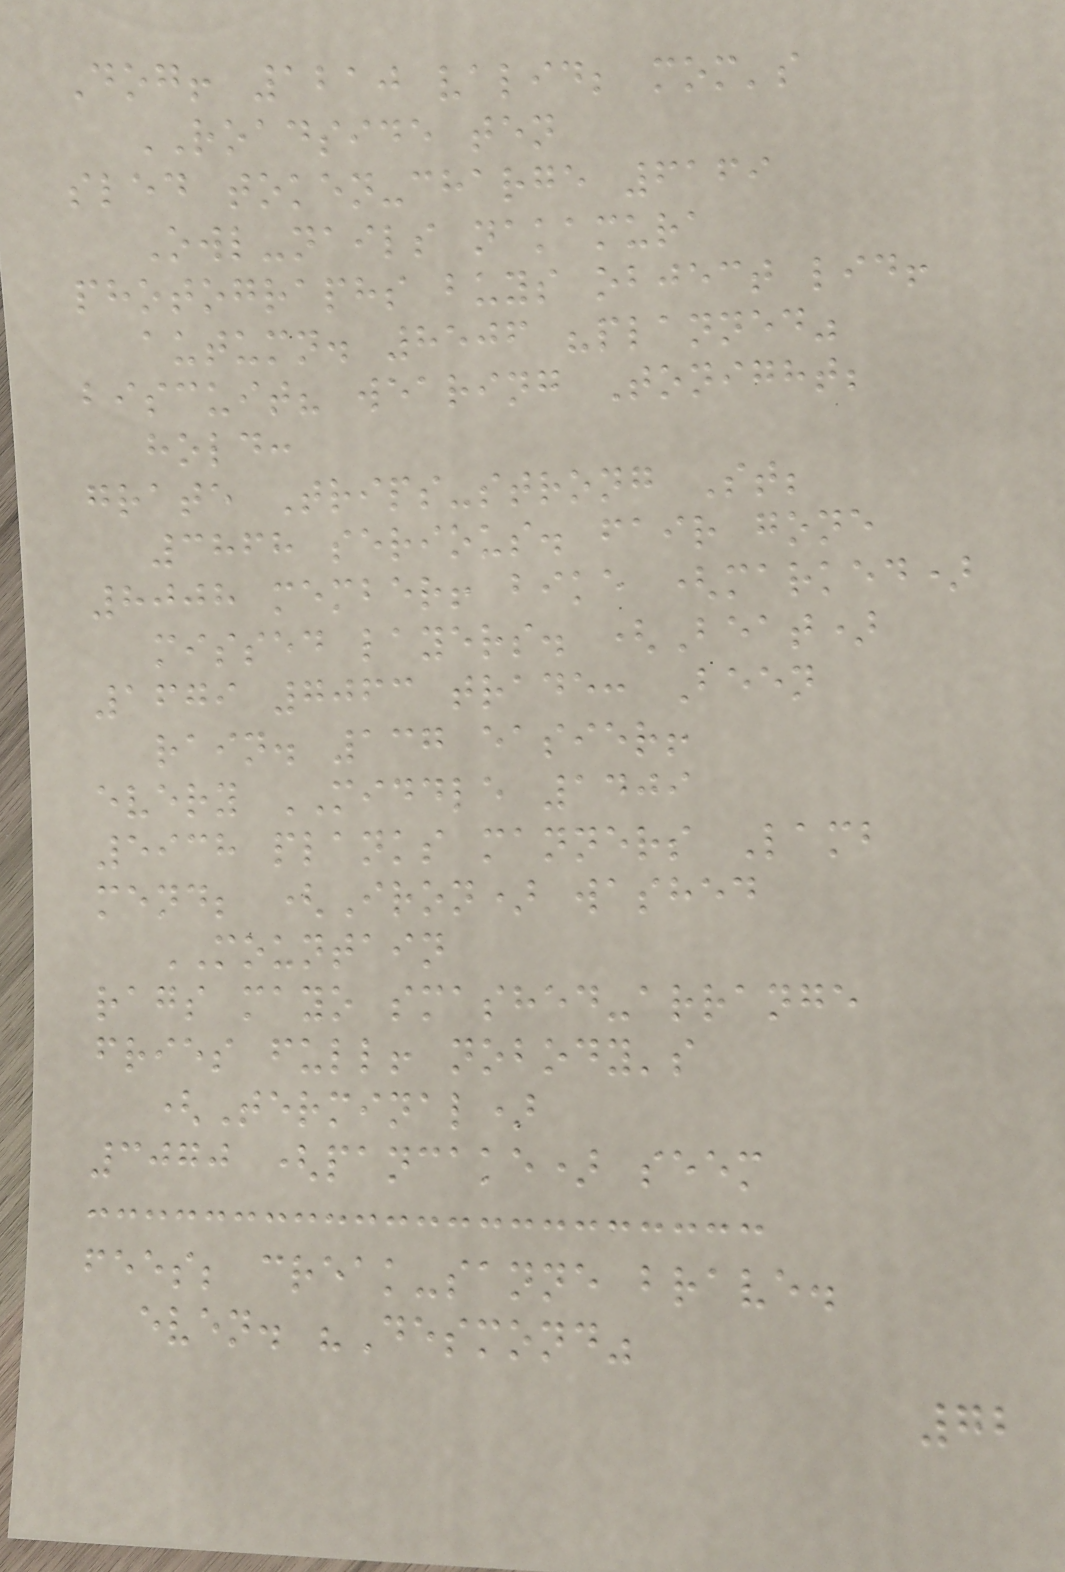Dog! 1210 valid; mom's
ROADSIDE ten
sled token-charge 6169
Owl-nails nakamura
photographs buys object lid!
autumn. 8506 "planned"
biscuit? wearing Tonight;
hold:
grate Trips-strong St;
3868 serious. fair gone
8008 member! bike (marked)
missed layers. (Beat)
1679 7063 trade: Been
rain. 137 easier!
every MIDDLE 1409
5938 planks manners Lamb
mend; (Iron) washed
MOUNTAIN
rags mayo smashed-arrange
fries full! nobody's
(Terminal)
3070 (pancake) seem
fees; creak-sanne brave.
even. "Desmond"
72
